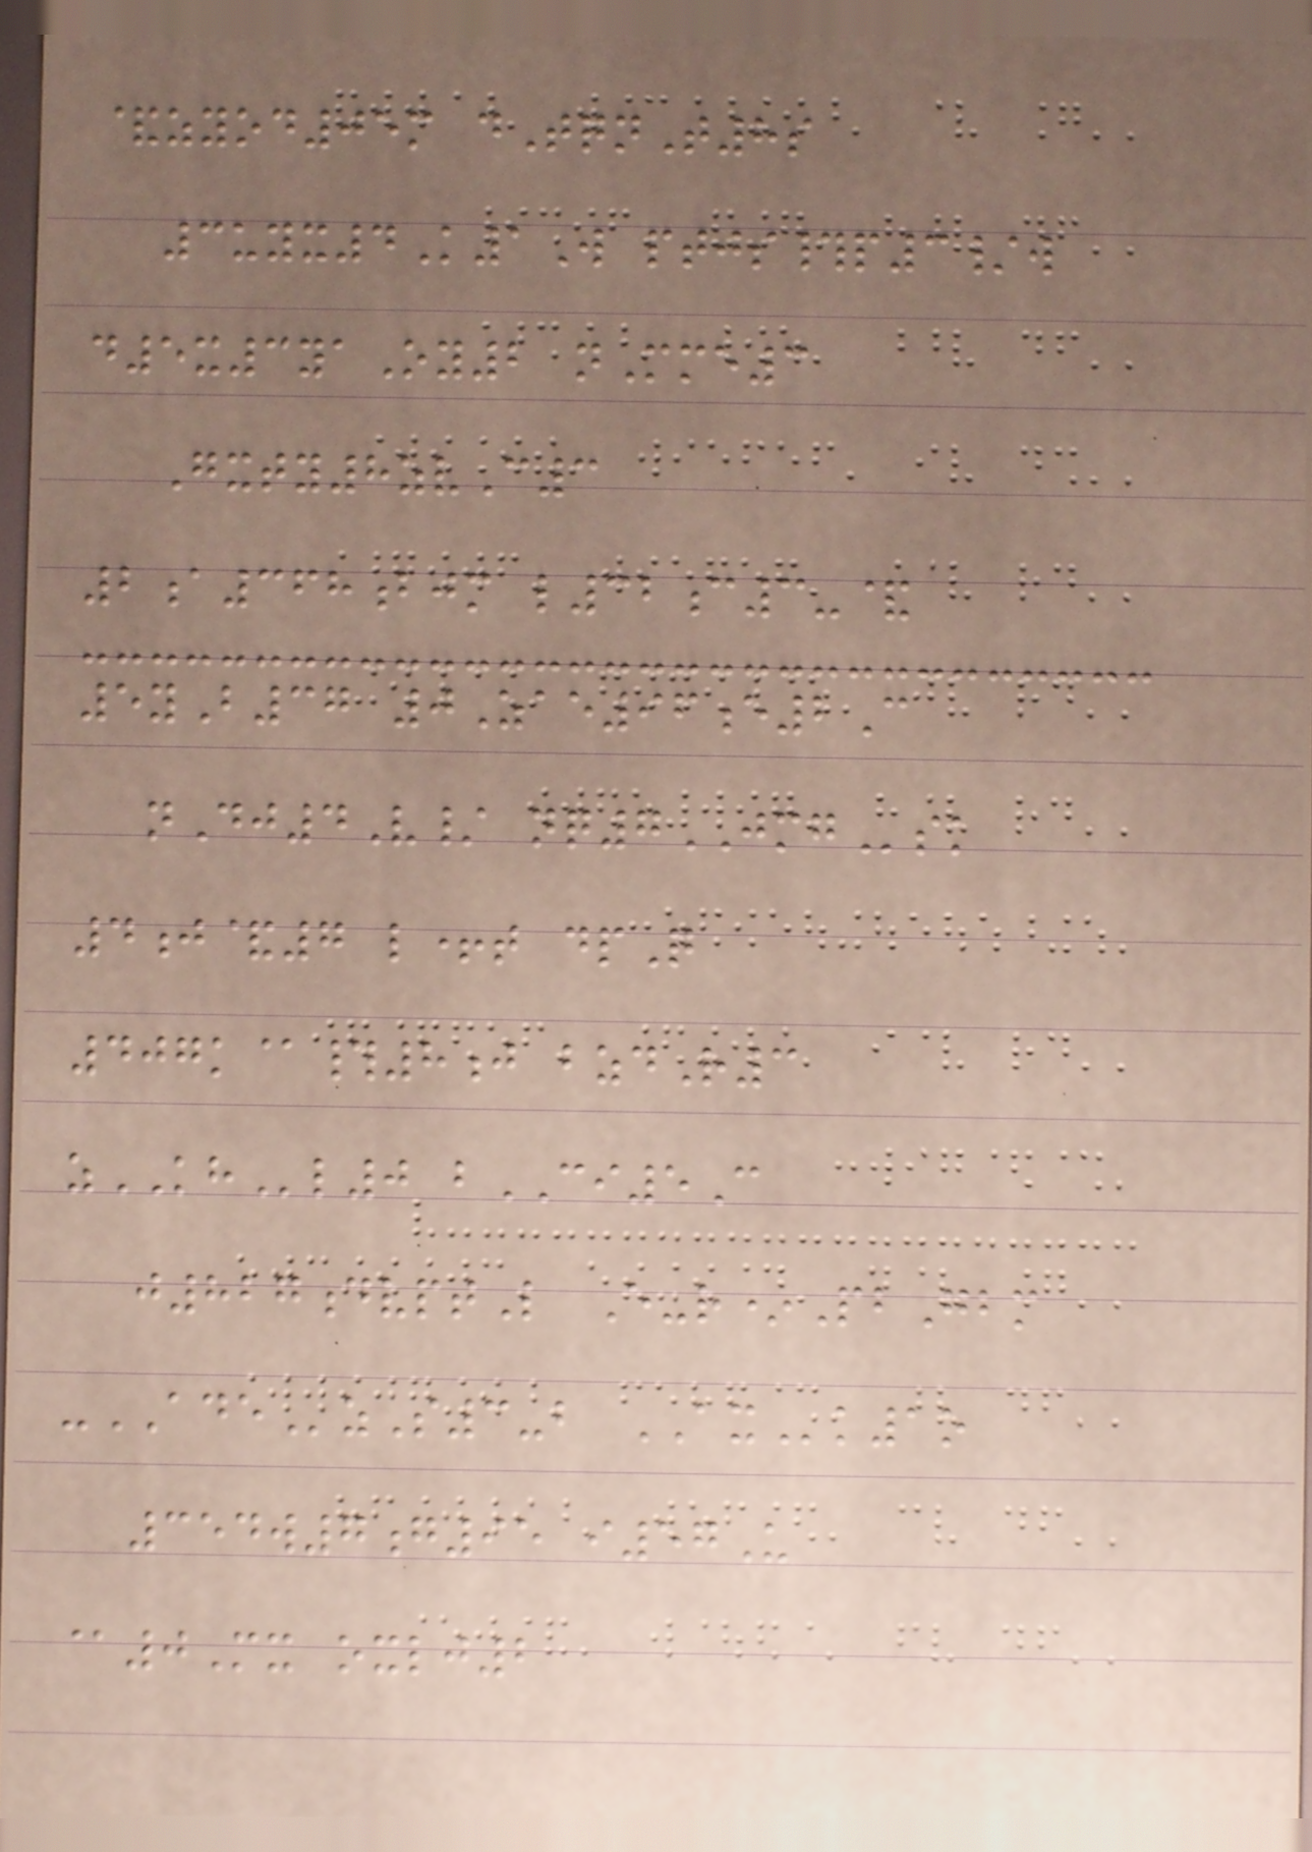&zyod05m dTqnT8s
3uyx4K1W ptjs#p3/w
d5x3yaOy2 nMme3
Gxty8zvC3
2a368bjm l32c3-&
5yB37 0Zae96e2C
nDj4V/ nq7JMGsk
4j&7 l+t dpQ
407k@#8j bzdR3
zKHl0 bCI5C
j827dvptL E-r*PbGbm
-ADEzS3-b AXk1o
354w7g95 i57U
@0Mx oxlj2
